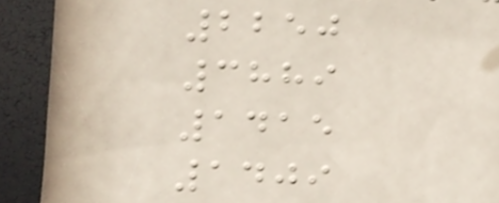2250
3889
1415
1409
